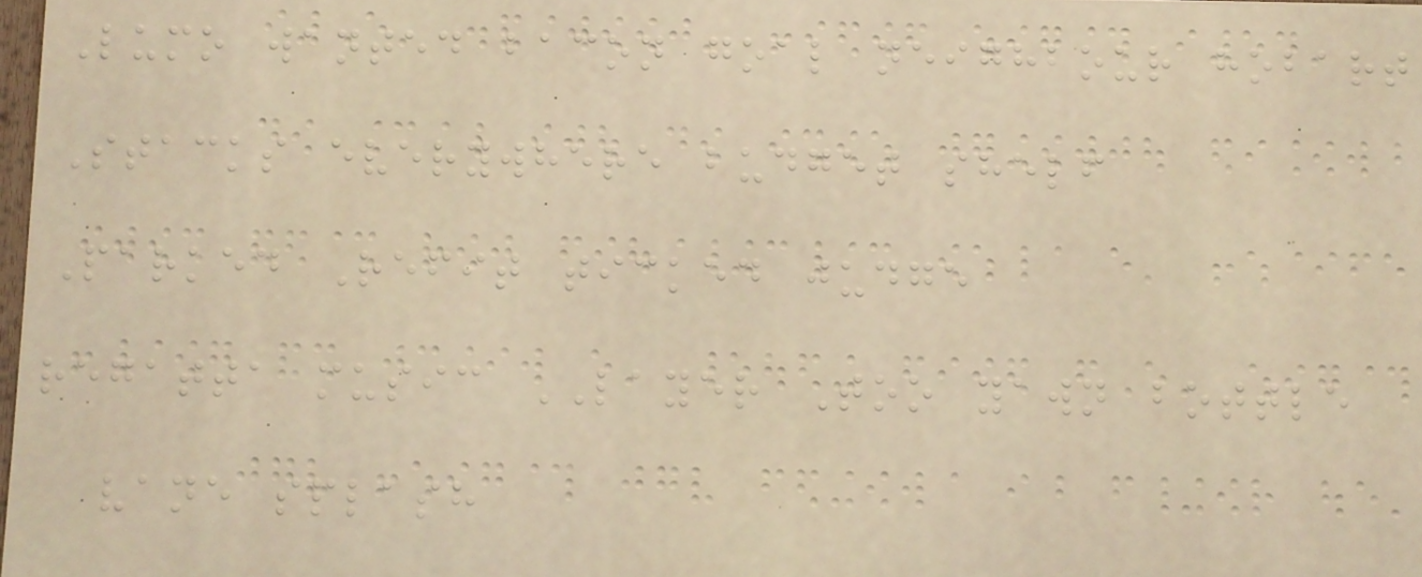Lumo wanted bacon goal neighbour hobart
Stacks everywhere budget shelf
Parked Refit ticked judge
regatta music LAYER Too yawn bottle
vane splash
